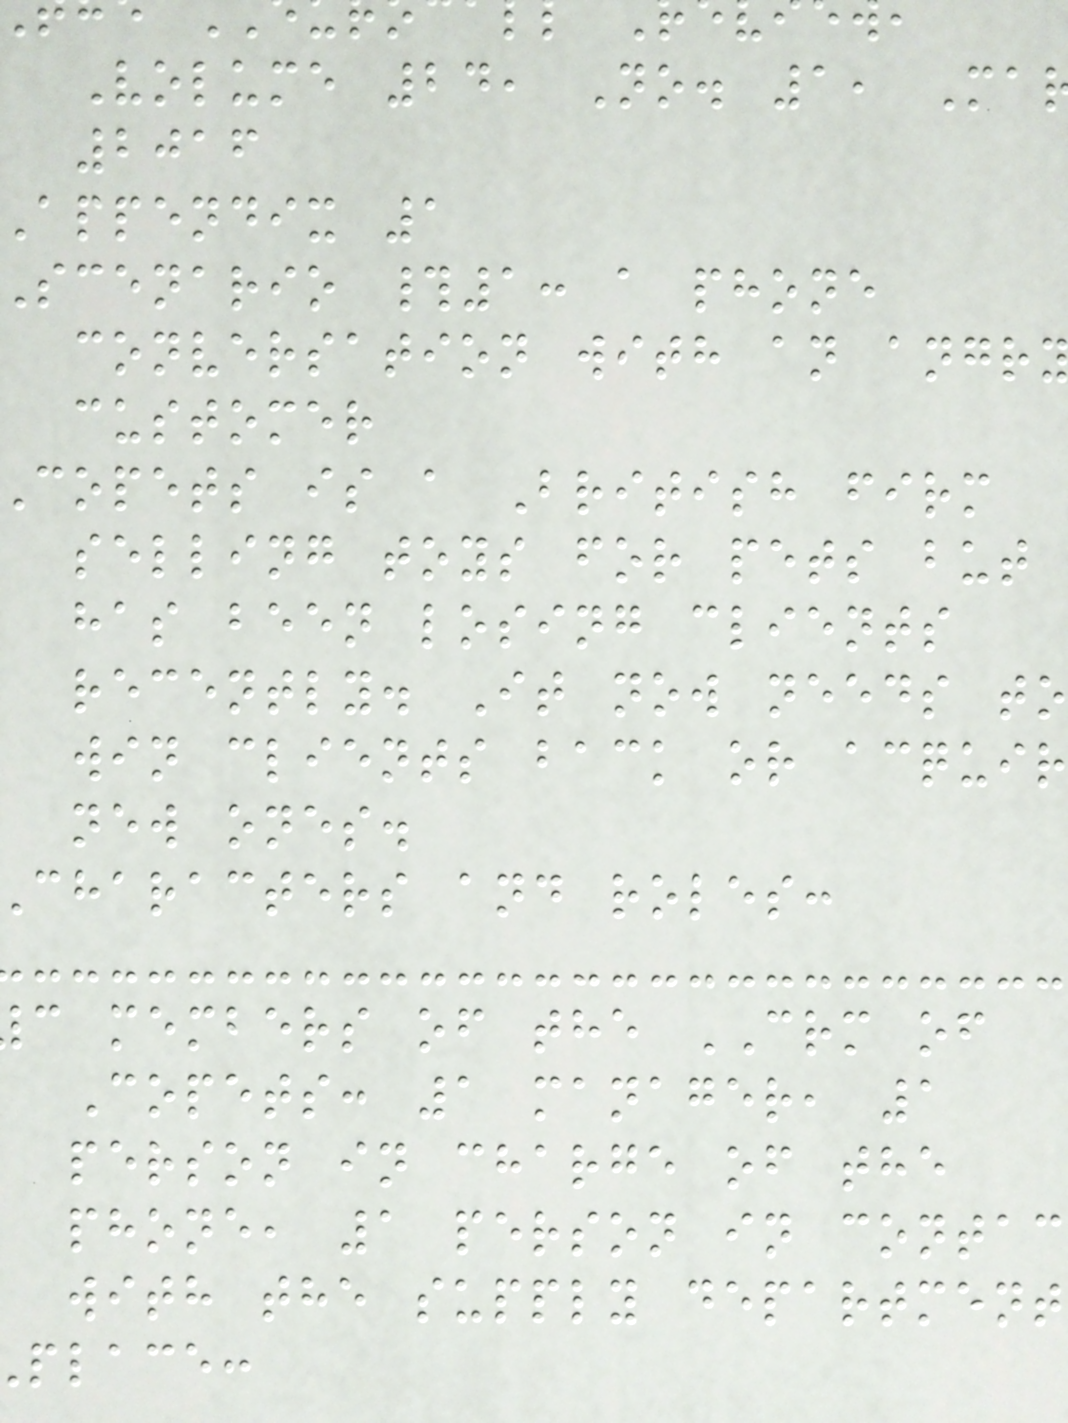Volume 24, No. 1, Ma
2016
appendix 1
scenario #1: a phone
conversation with an angr
customer
copets is a British firm
selling toys for pets but
has been losing clients
recently. It now needs to
win clients back or acquir
new ones.
characters and roles:
c members of the CRM of
Copets: 1 manager, 1
person in charge of the
phone, 1 person in contac
with the supply department
place:
